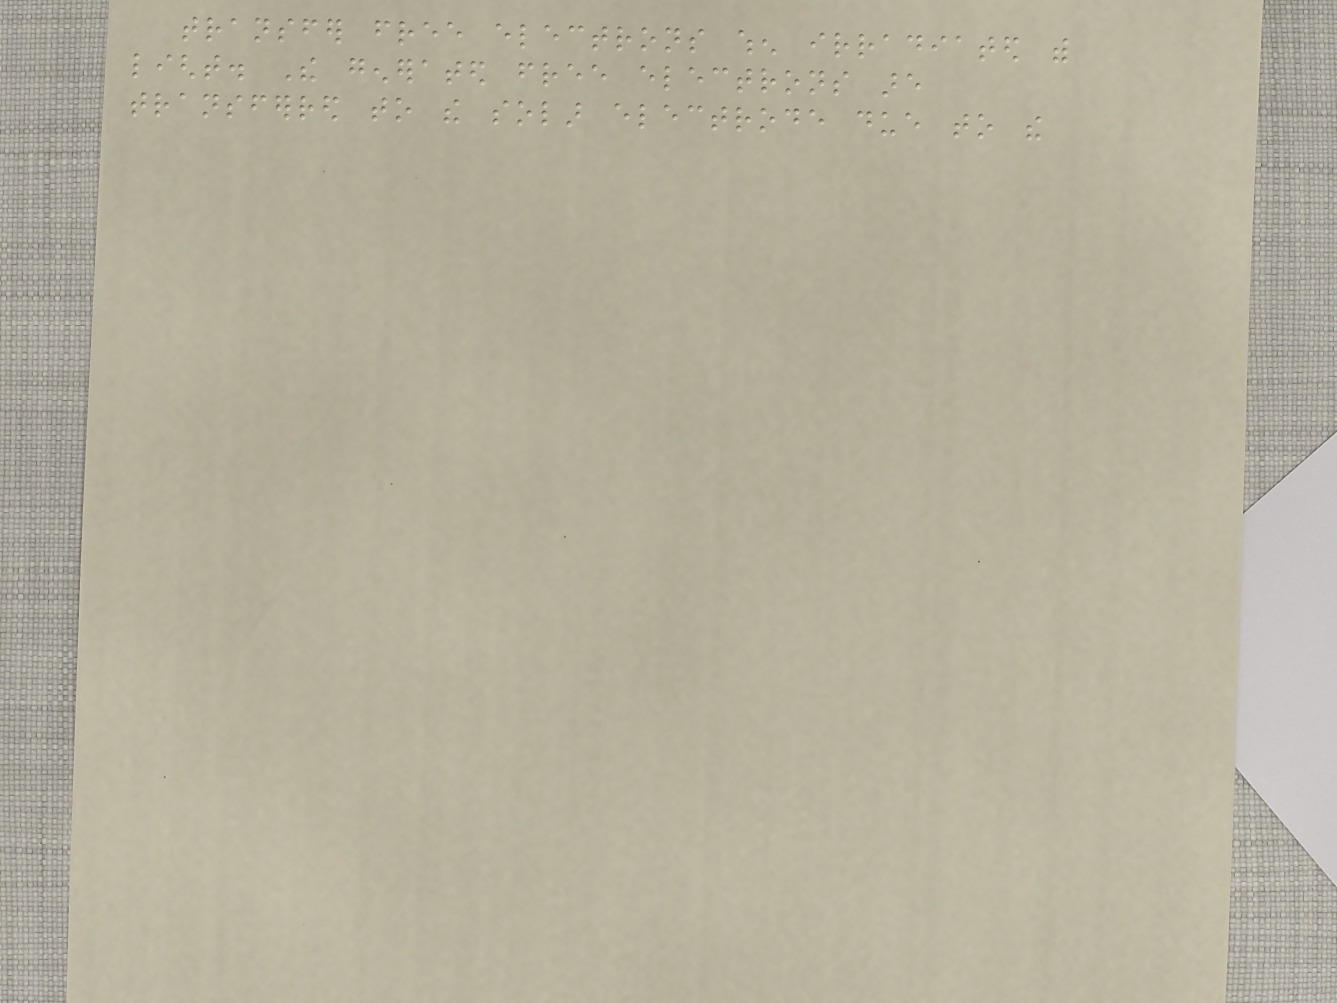transfer free electrons when irradiated with
light. The generated free electrons are
transferred to the solar electrode due to the
